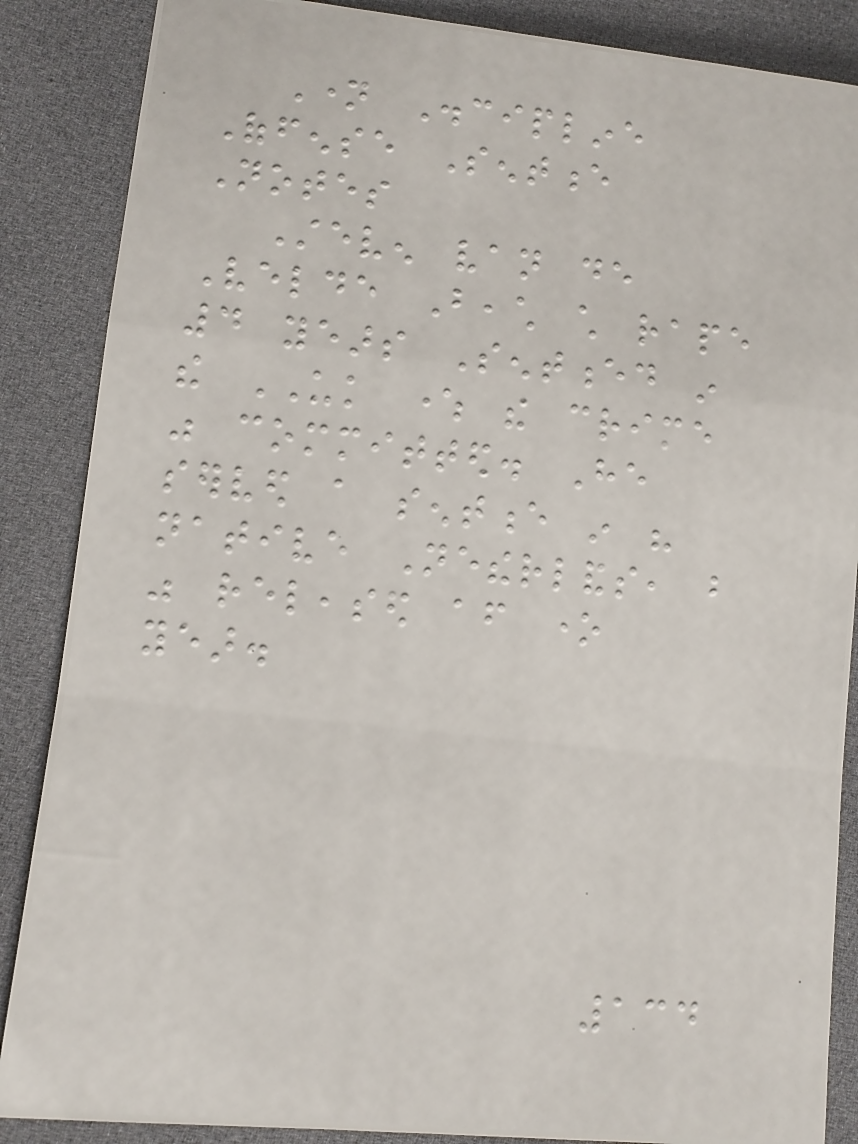Name Discipline
Offense Sentence
Notes
Steven van de
Velde Beach child rape
4 years Sentenced in
the UK where the crime
was committed. He
served a sentence in his
native Netherlands, but
was released after one
year.
134
